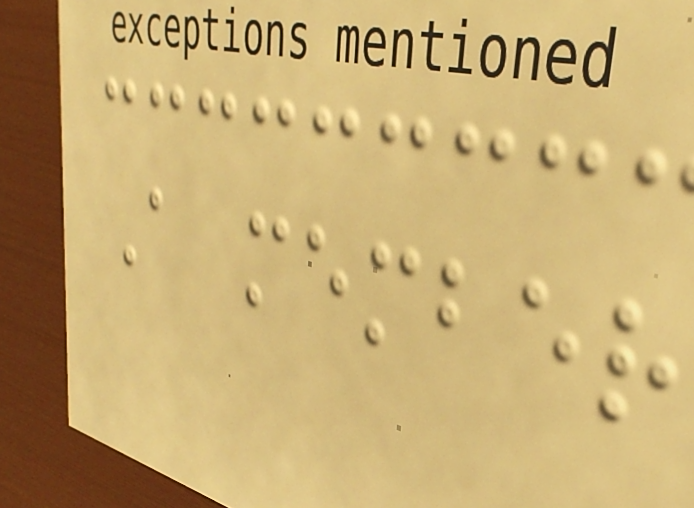A member
